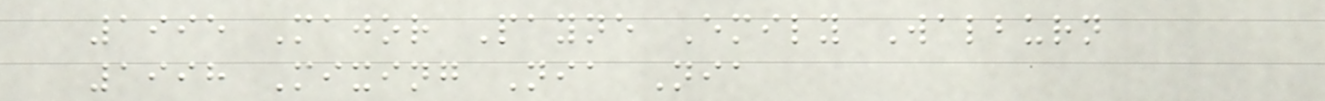1995 Major Payne Emily Walburn
1998 Mixing Nia Nia
